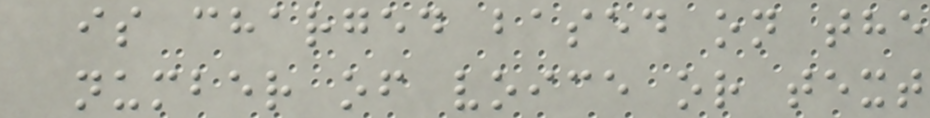is charged based on the
number of voice or text
